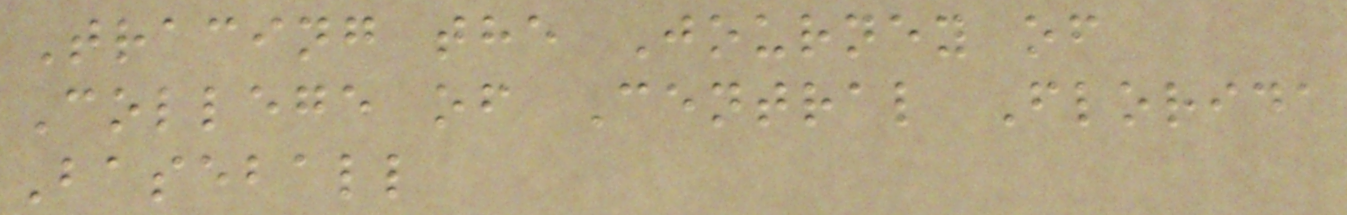Tracing the Journey of
College of Central Florida
Baseball
